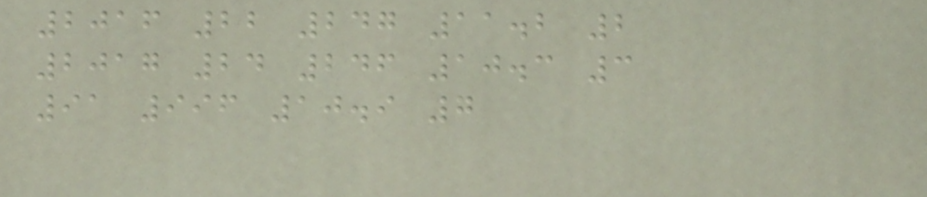2016 22 247 11.2 2
2017 24 246 10.3 3
91 996 10.9 7
